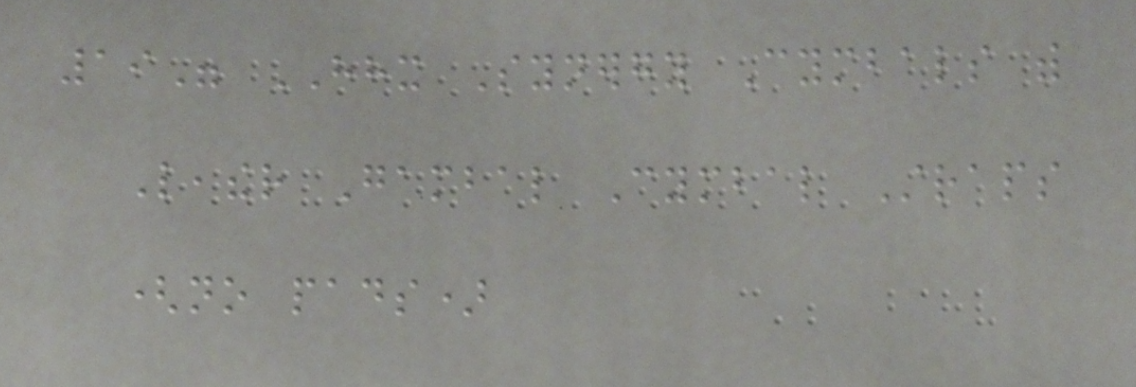19" HHX Synergy Cymbals with
Leather Gambal Cymbal Straps
(no pads)
